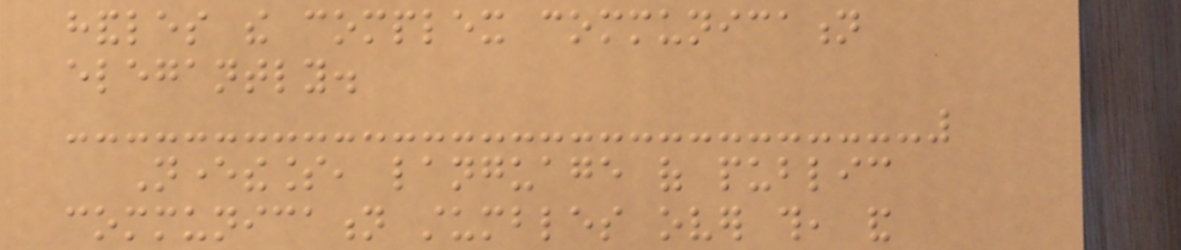handles the complex communication
elegantly.
Nevertheless, language of public
communication stumbles over this, and
